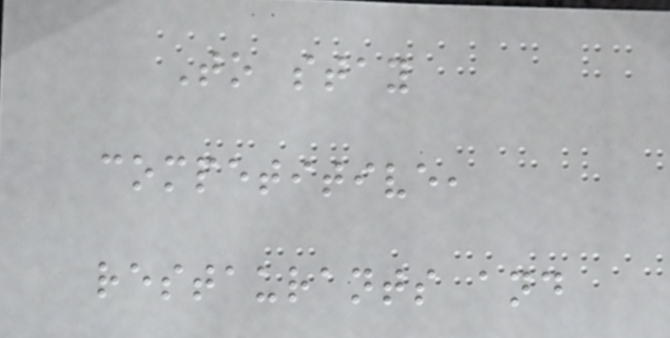To stay
competitive,
restaurants and
